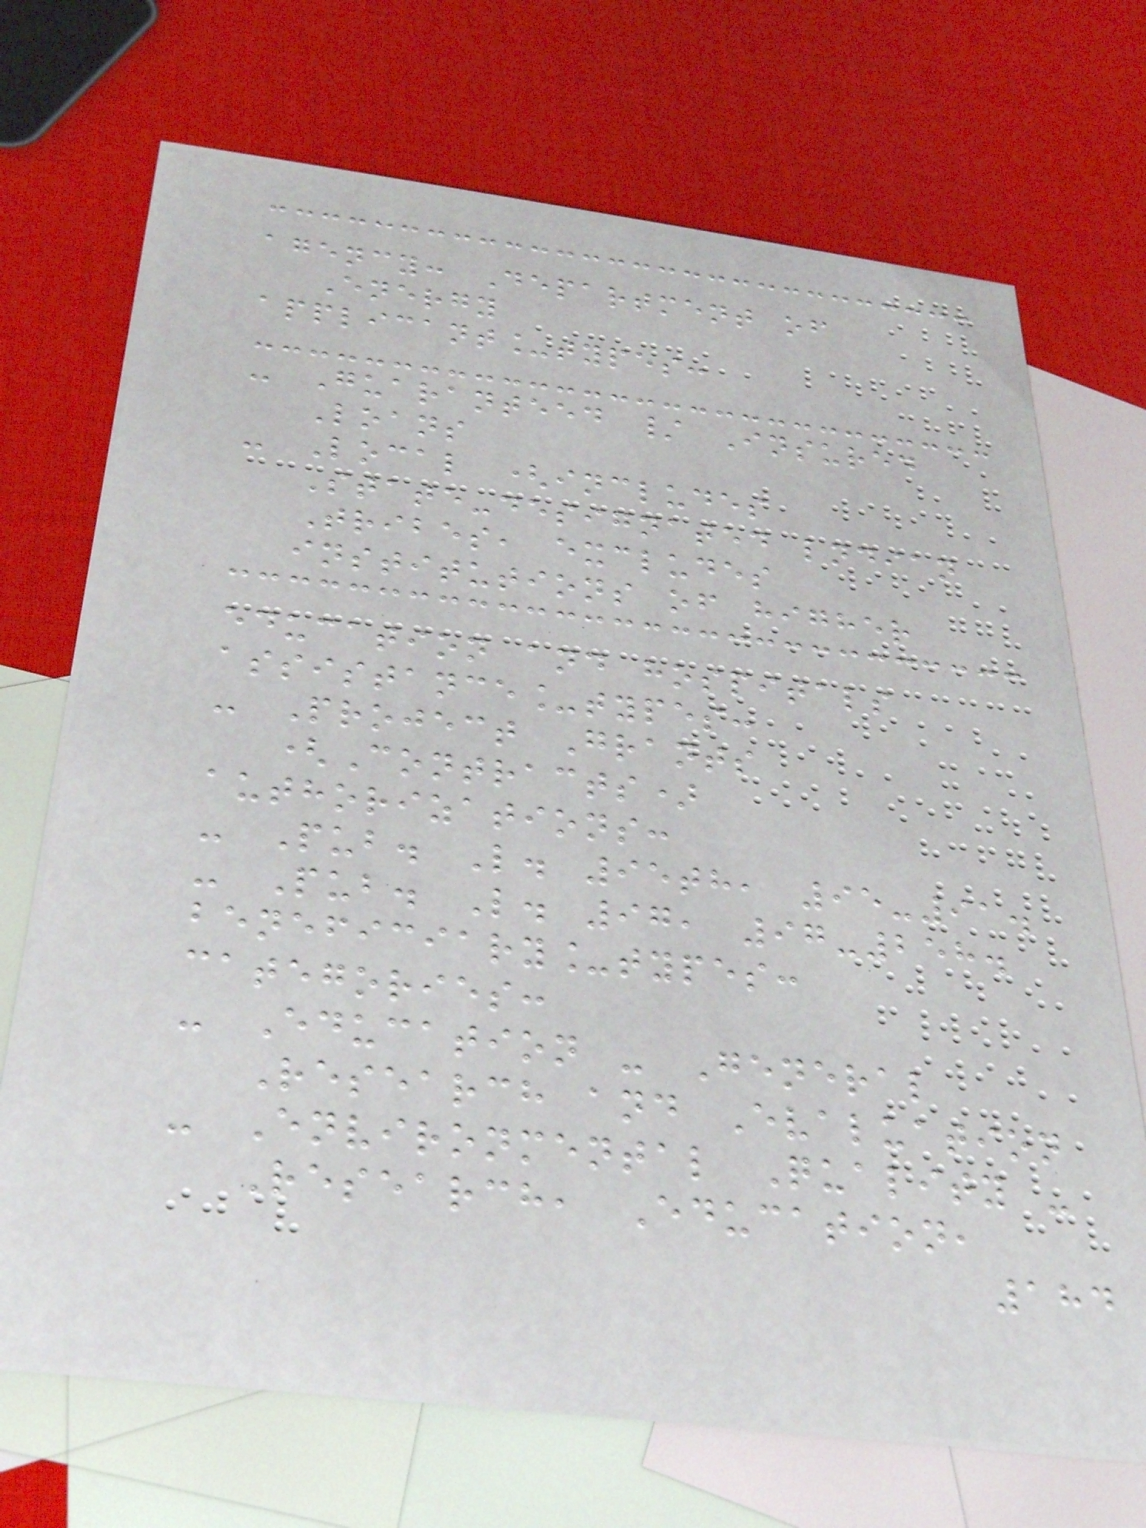agency: Department of
Energy
applicant_types:
- Guaranteed / Insured
Loans
- Local (includes
State-designated lndian
Tribes, excludes
institutions of higher
education and hospitals
assistance_types:
- Project Grants
(Contracts)
authorizations:
- Pub. L. 95th, 95-91.
- Pub. L. 97, 97-258.
beneficiary_types:
categories:
- Education - General
Research and Evaluation
- Environmental Quality -
Research, Education,
184
